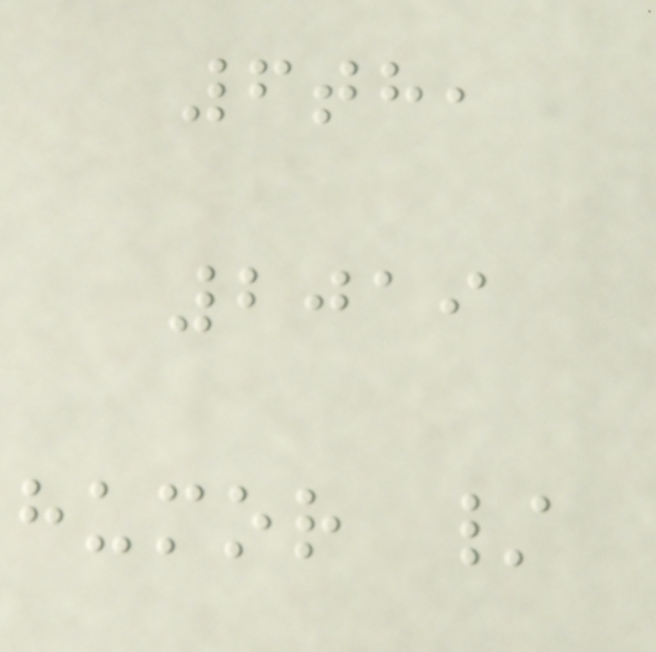6th,
2019
humor /
